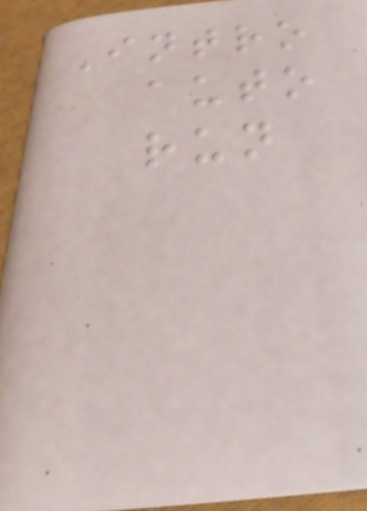Intro
auto
run
